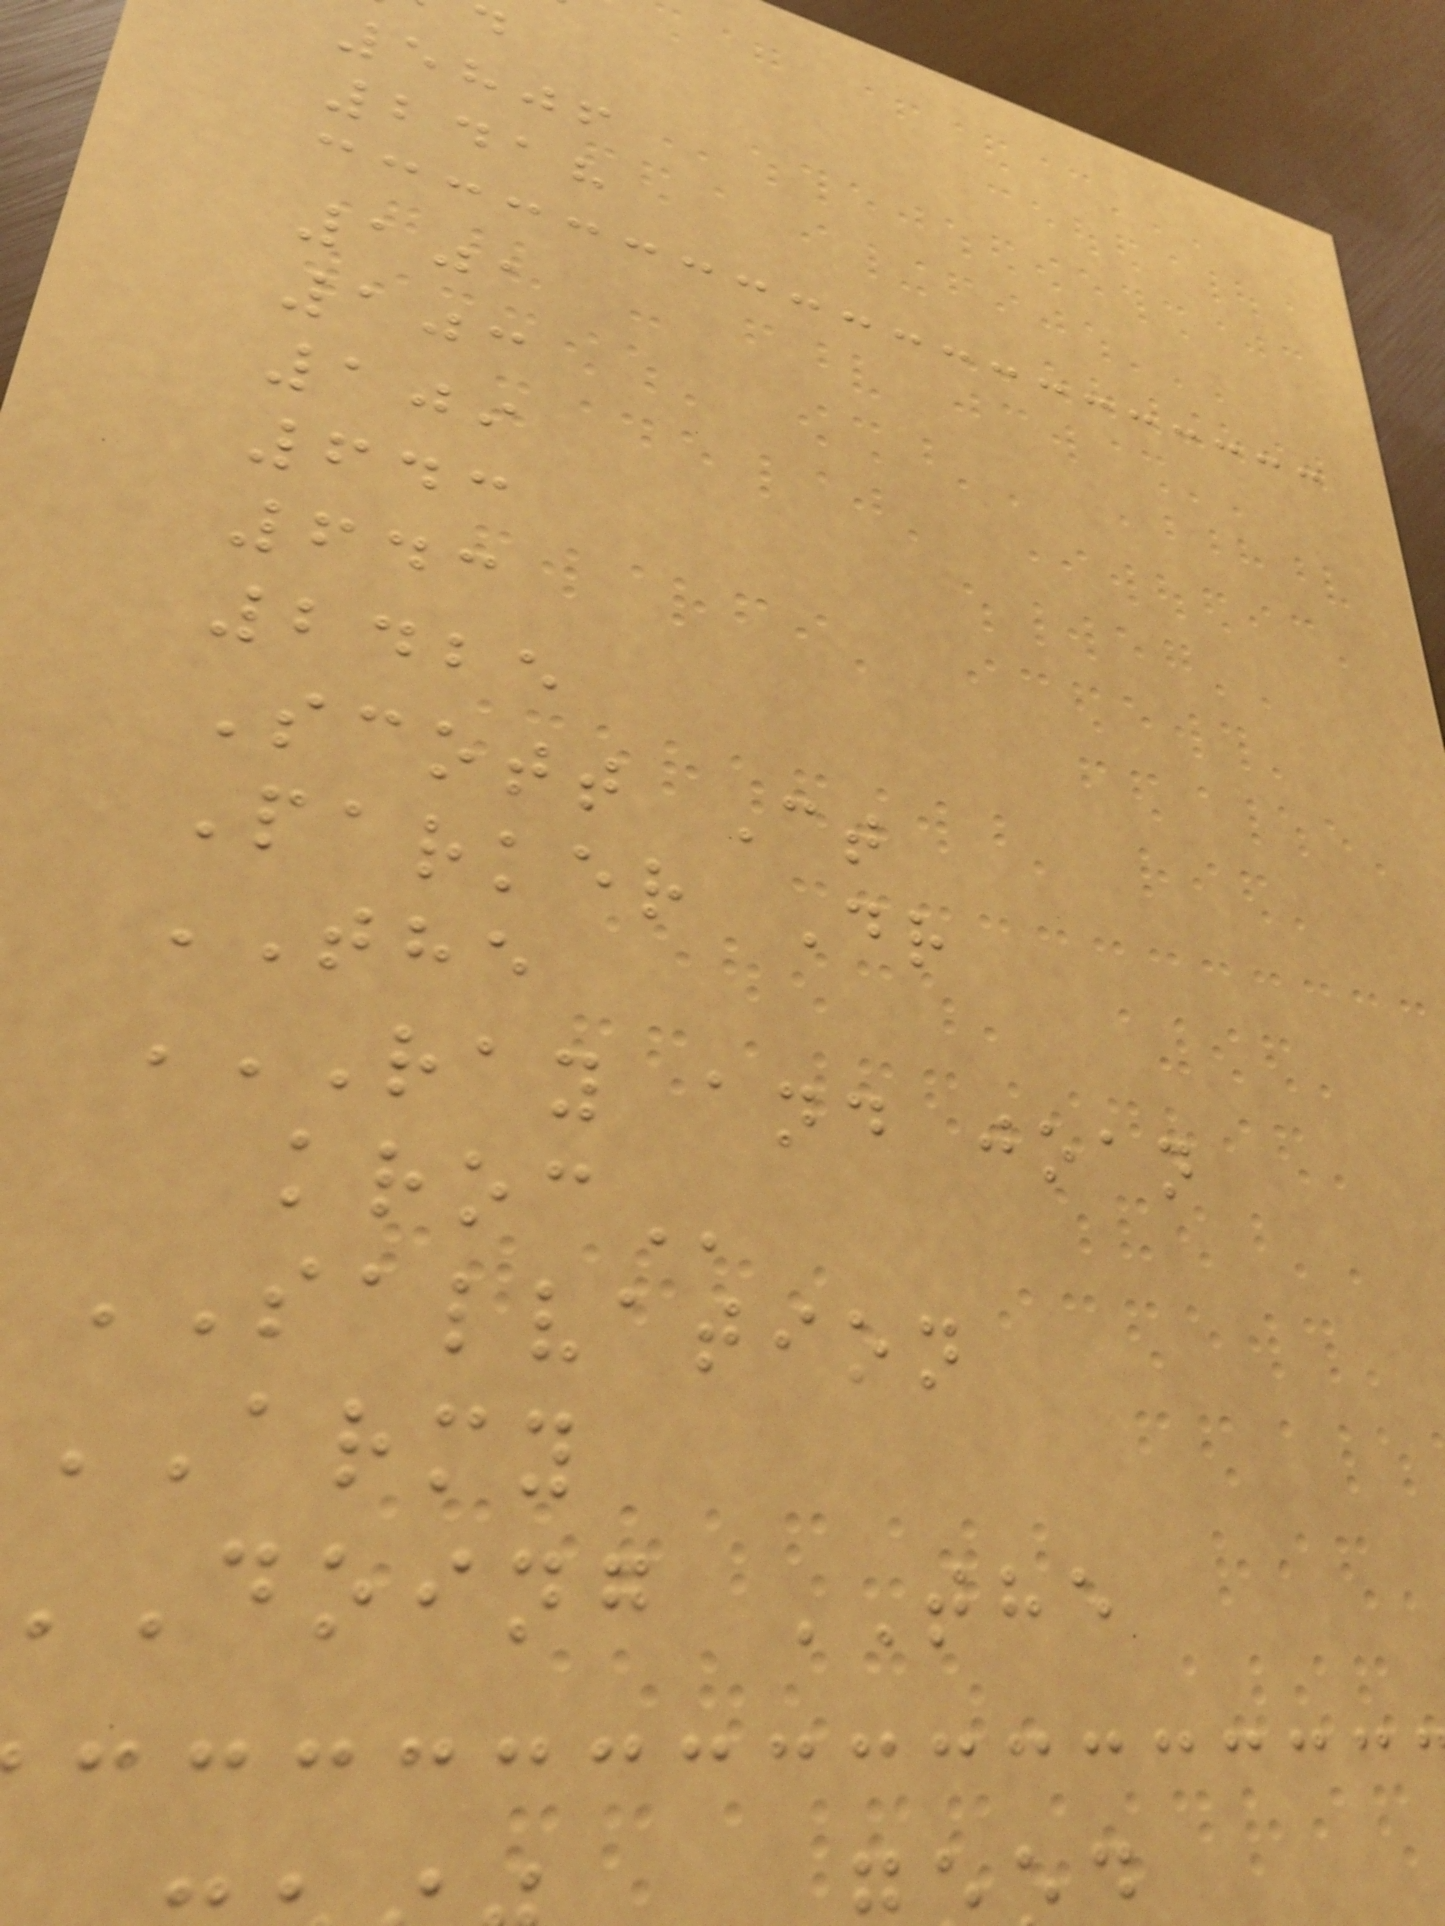5806
2418
101
103
109
643
643
2425
Scott Ct
Parker Dr
THE
RAY AND JOAN
SALVATION
ARMY
doing THE
